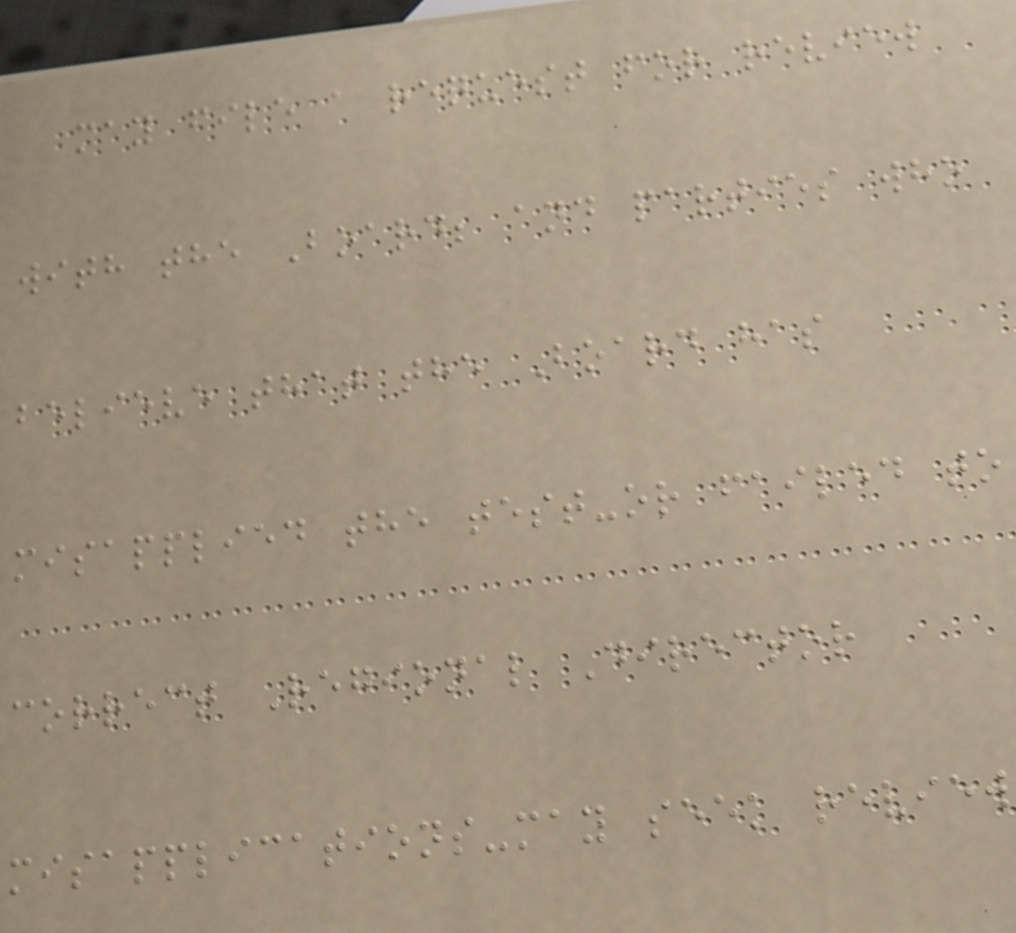may file a request for review
with the Board; and parties who
believe that the Board has
misapplied the test-or failed to
correct Regional Director
misapplications-may seek review
